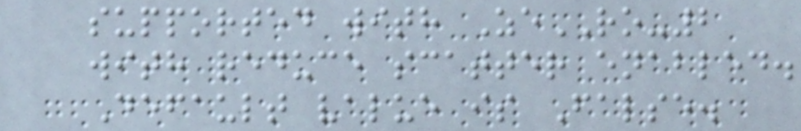supported with ZeRO-2
with reduce scatter enabled.
Default value is False.
